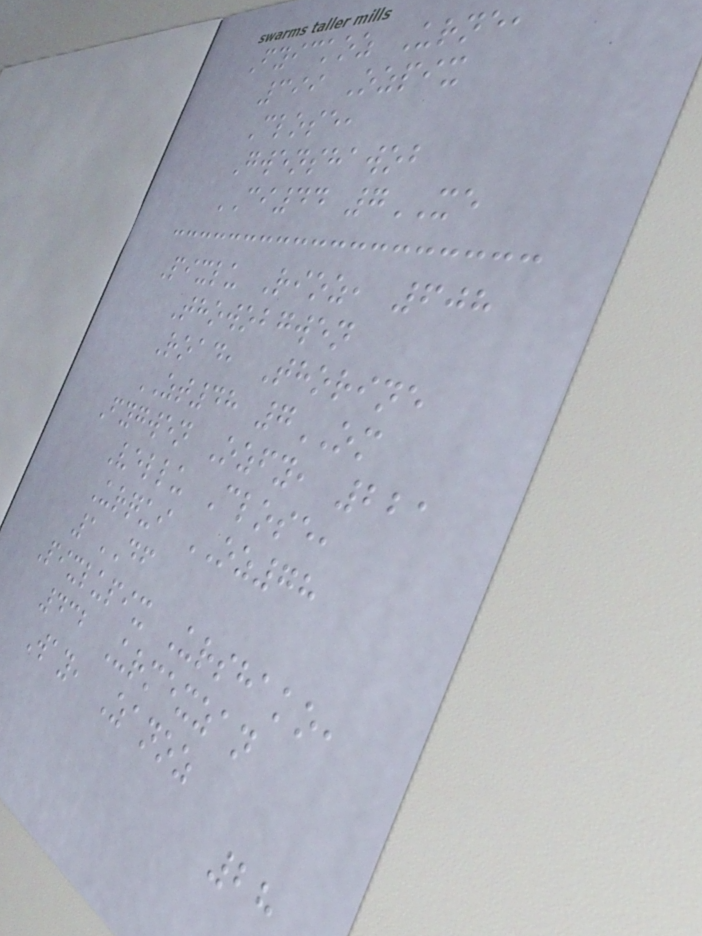Fyickoz Urne,
399 Ozpix
Close,
Gwenshawob
CI44 7XE
Pixlu Rioz, 608
Thowobgwen
Road, Thorine
ZT48 7OM
Fygwen Ozfy, 221
Vellu Close,
Urqui OZ78
1DF
Pixlupix Urshako,
432 Urmexzan
Way, Zanoz
28
